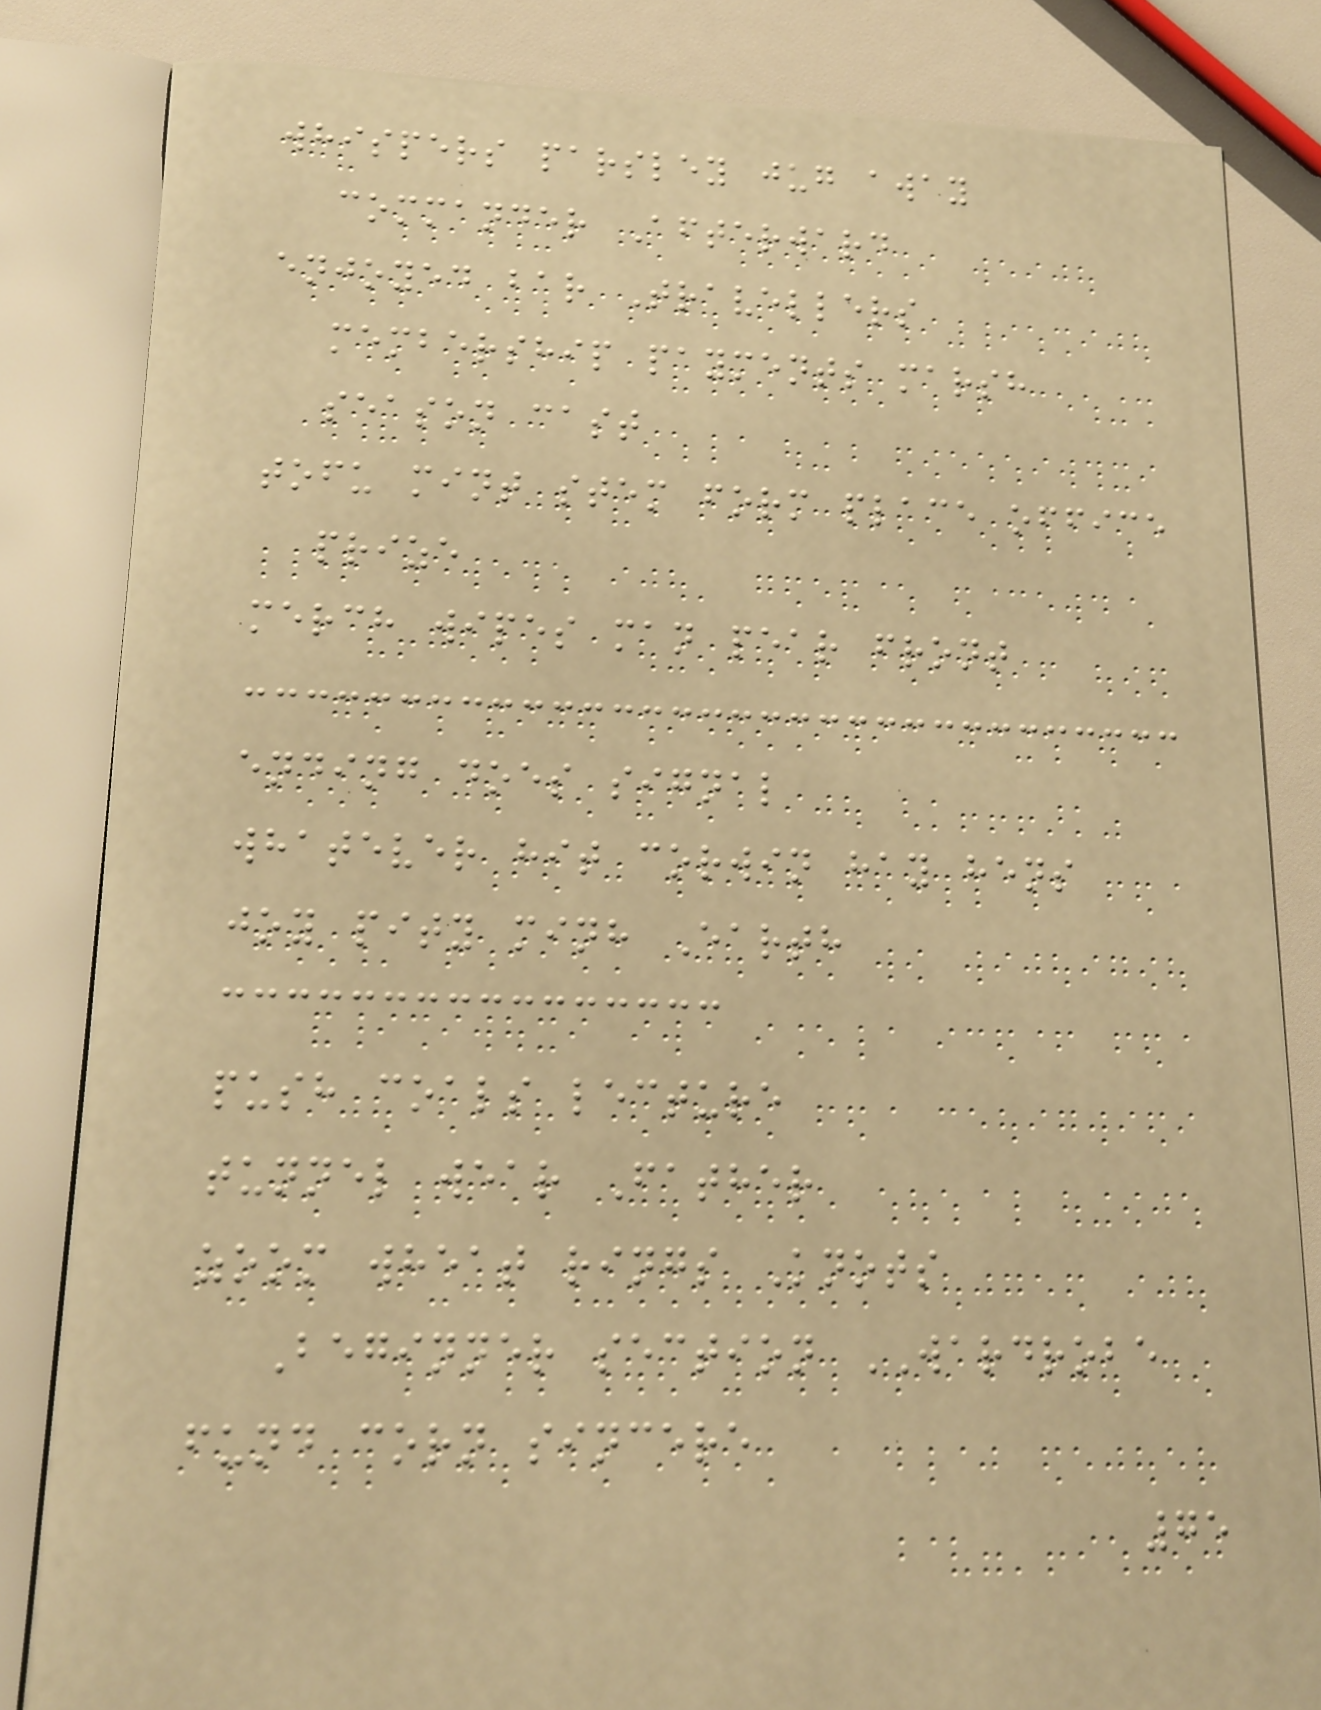whispers parsley jug away
commander Afterward
enjoyed bar Travellers
membership payments marsh
season cast
tofu mint stem form place office
prize
merch wipes man pear front
ending does signal
whatever hit corwin hay hens
joy pity minh Earth
push coals lecture
tunnel wear Father
zoom wheat rings Knots
Beginner section WARDROBE
fund corn sincere
75
